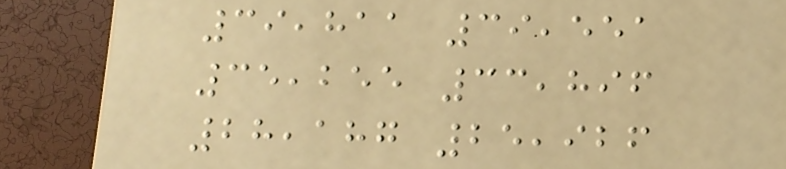39,811 39,551
35,255 33,896
28,187 25,926
